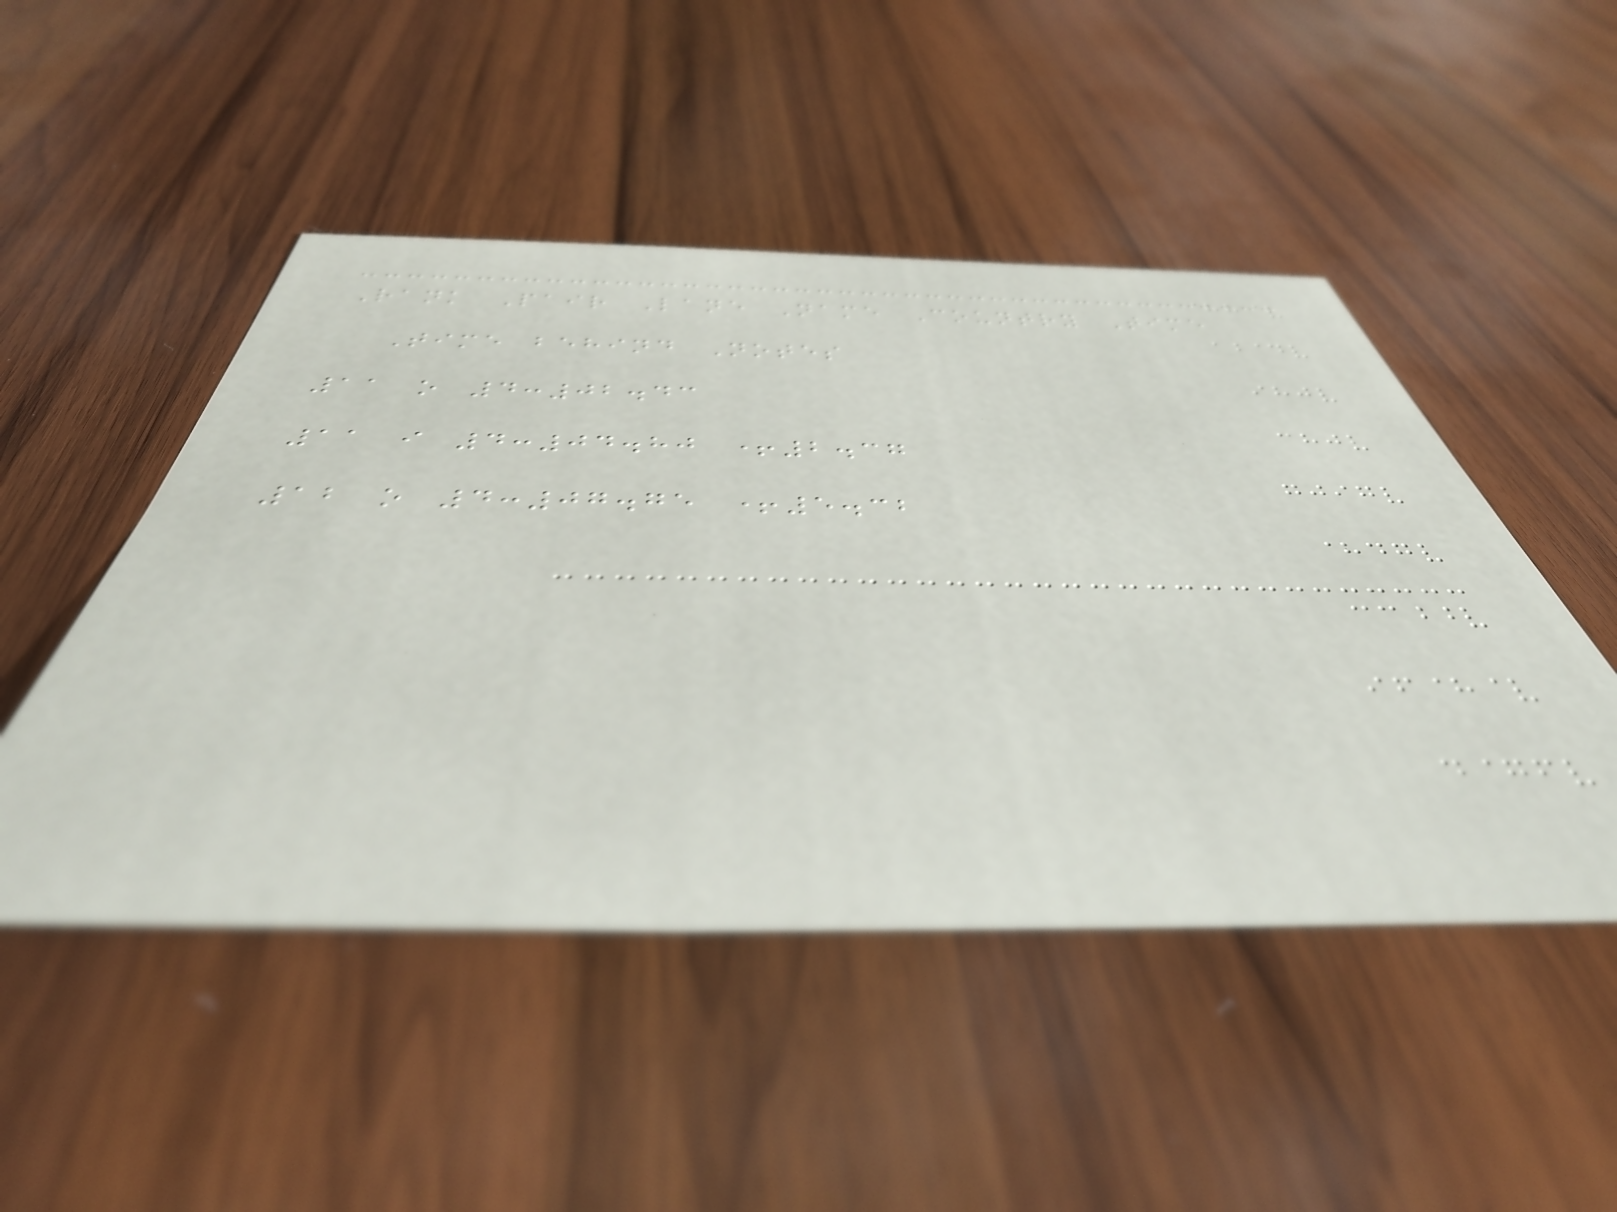Rank Pair Lane Name Country Time
Time behind Notes
11 o 4:02.43
11 i 4:04.80 +2.37
12 o 4:07.75 +5.32
